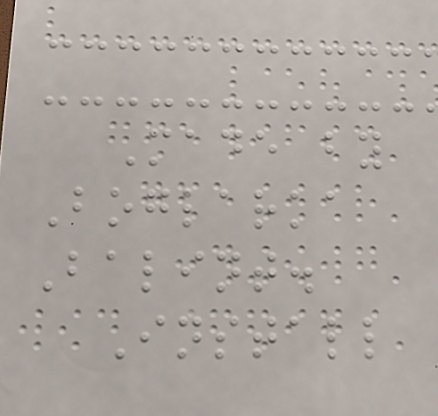Made by
Boglarka
Balint.
Install
